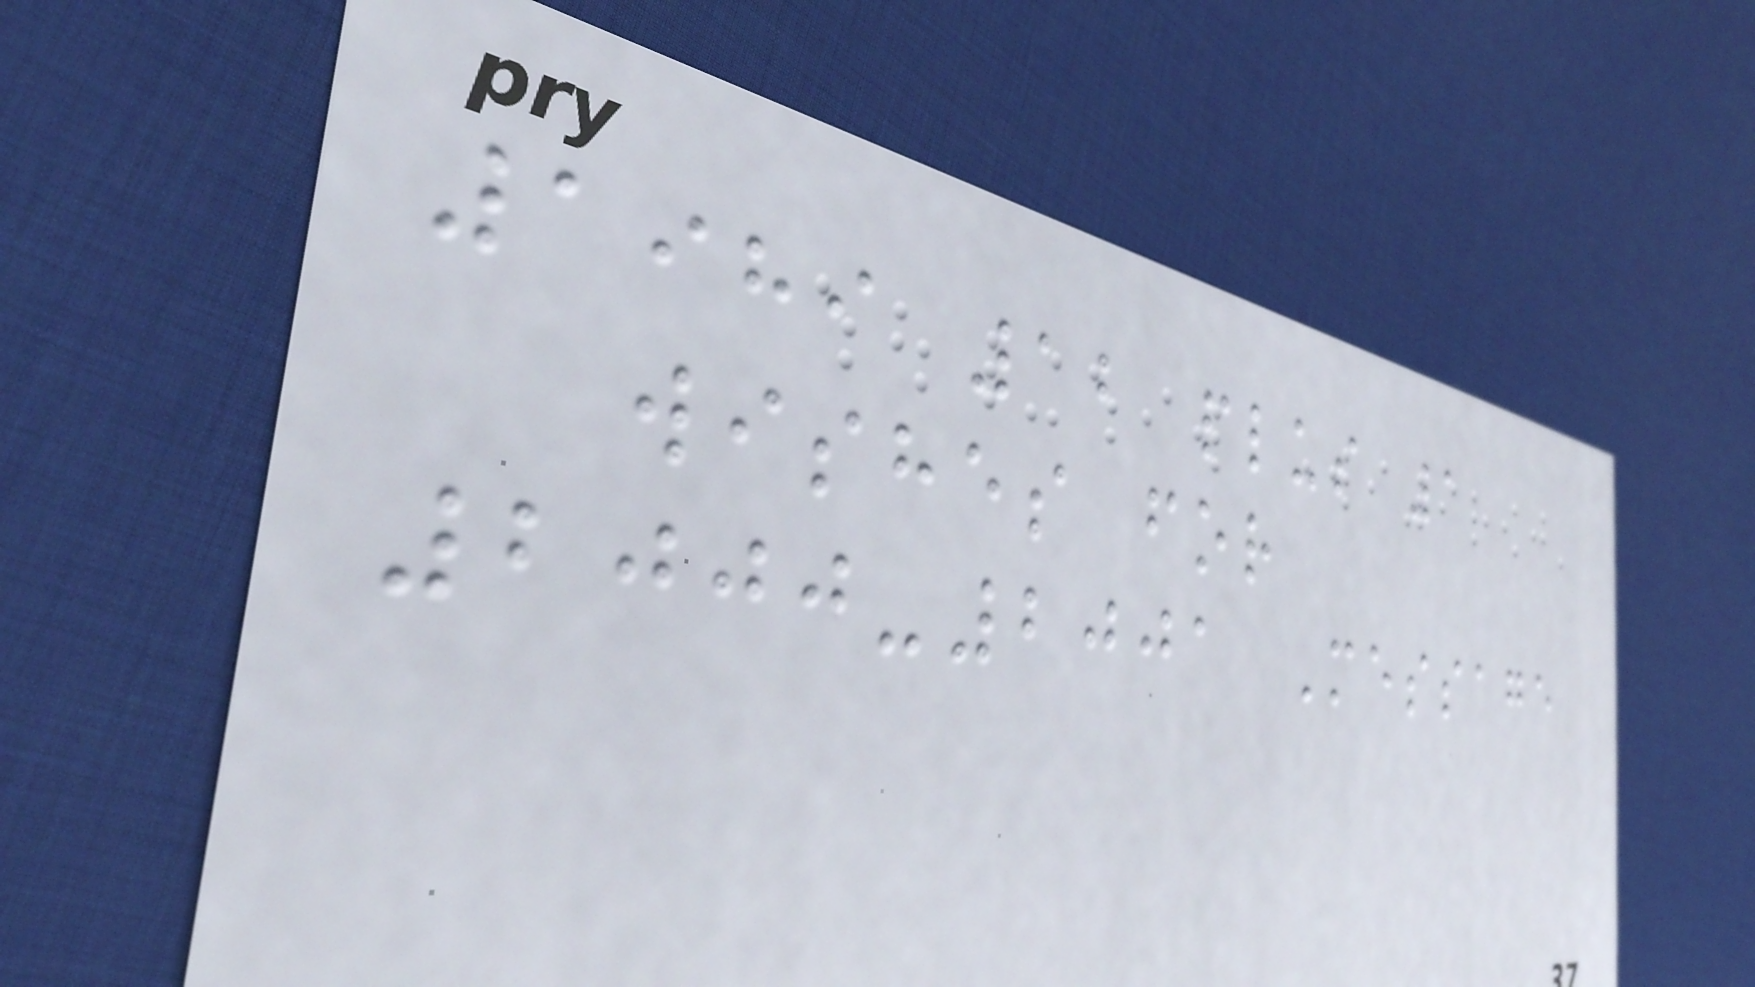1989 12 plus 1
wishes for
2000-2001 Message
